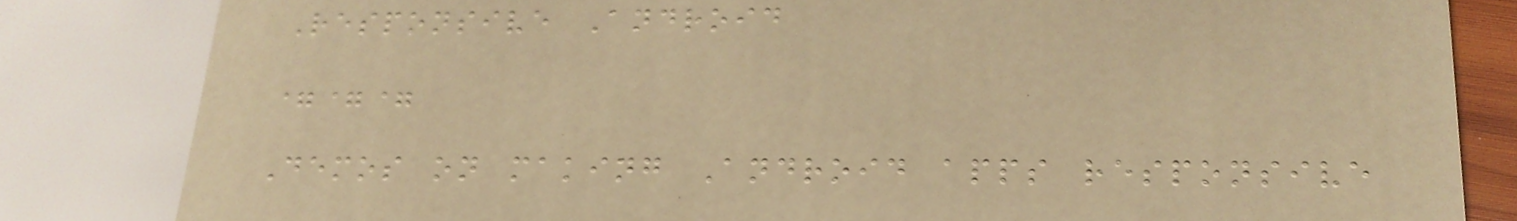Responsive Android
===
Demos on making Android apps responsive
